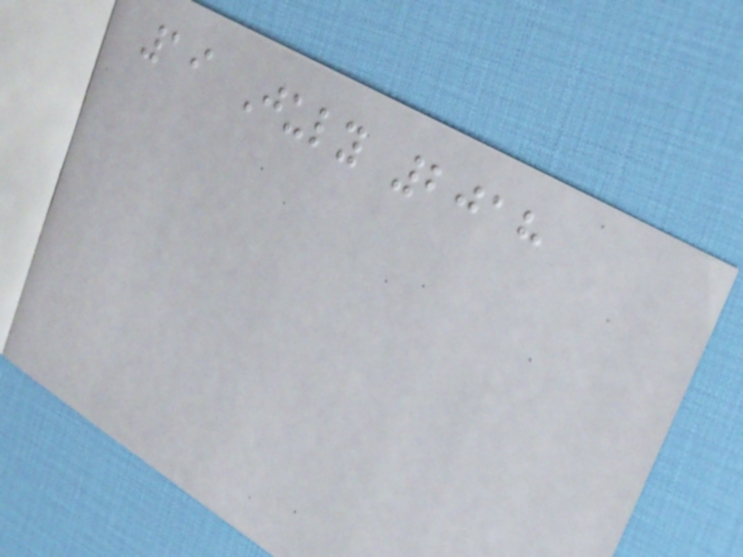19 July 2018
